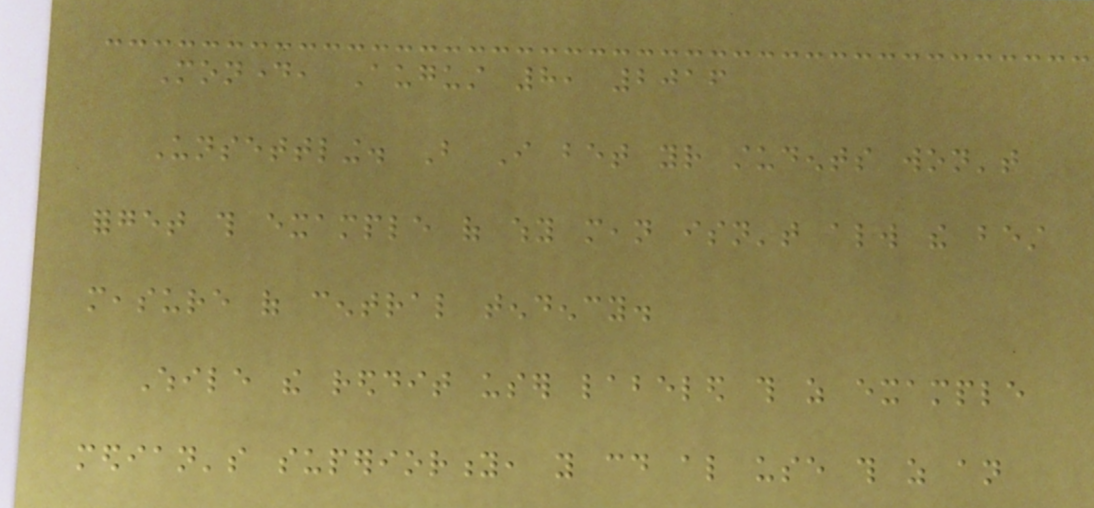Monday, August 8, 2016
Unsettling. But I bet your students won't
forget this example of why mean isn't always the best
measure of central tendency.
While the reddit user labeled this as example
median's superiority, you could also use this as an
